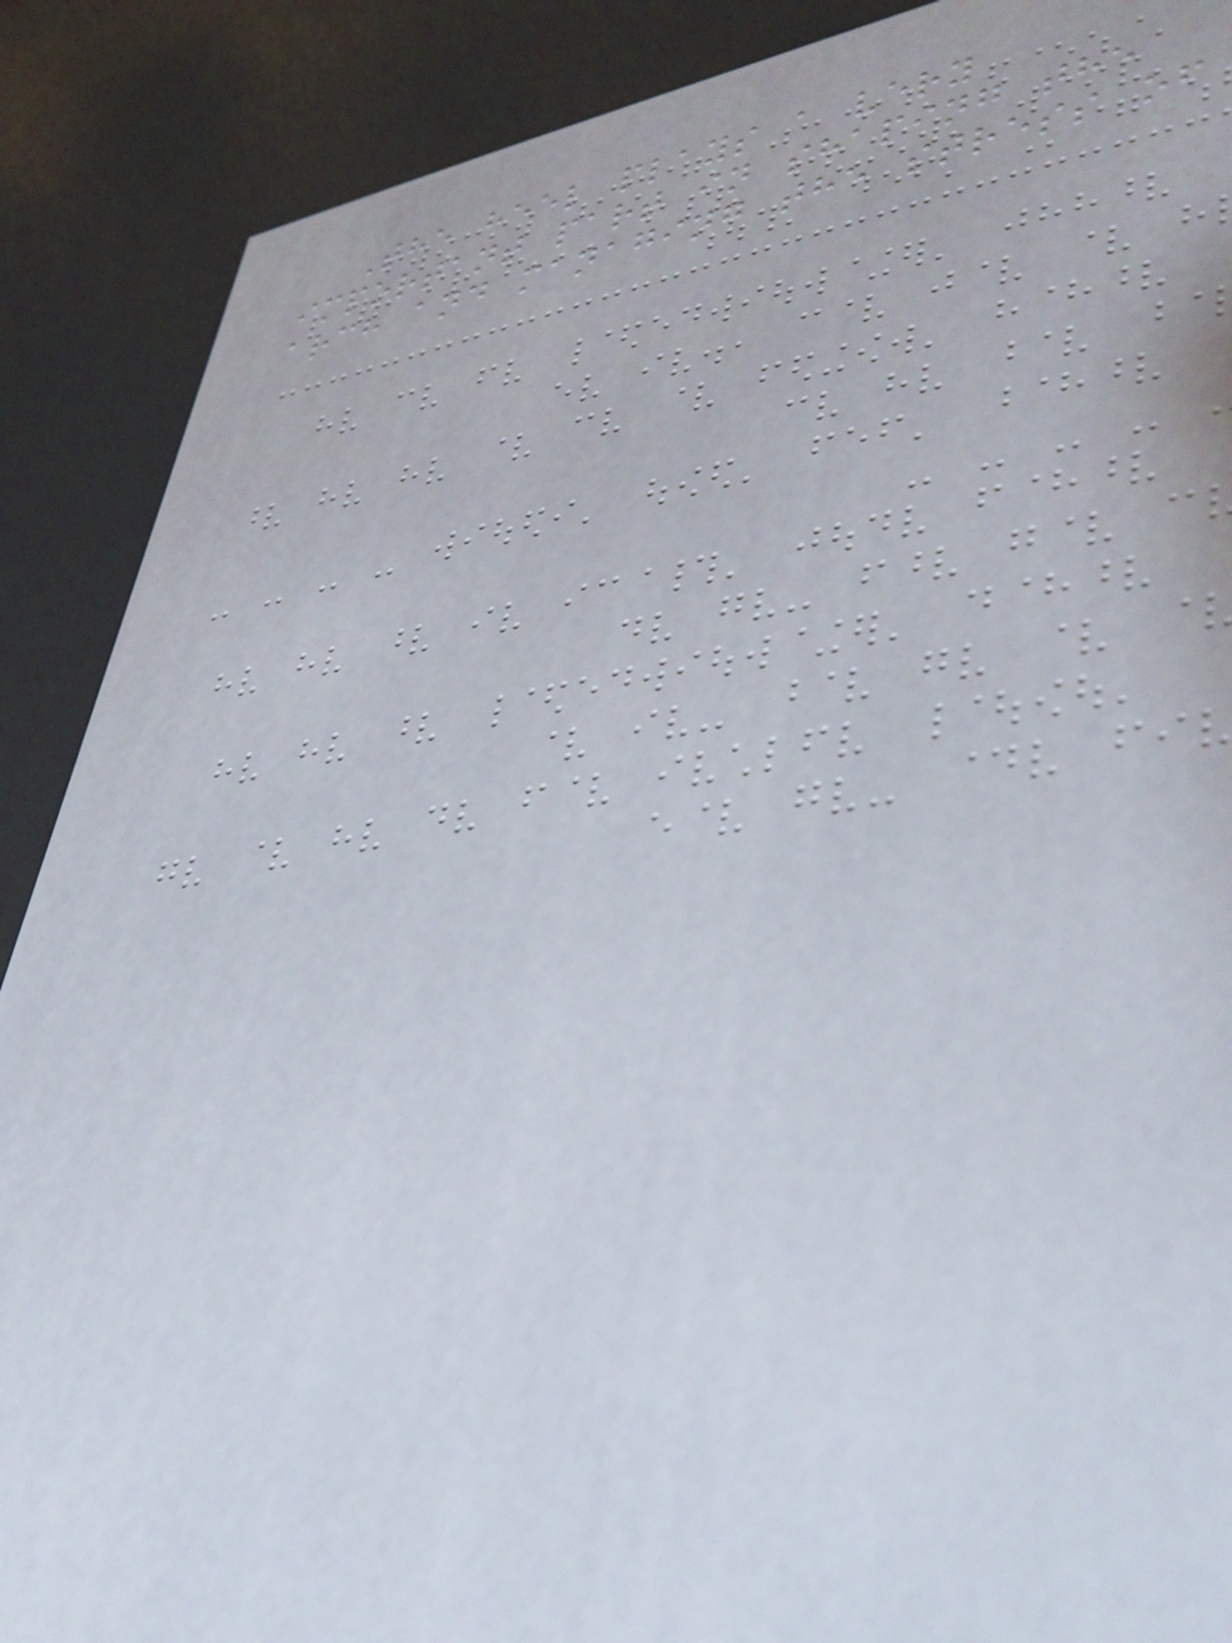The heel plays a very
important part in shaping the
arch and managing the stress of
